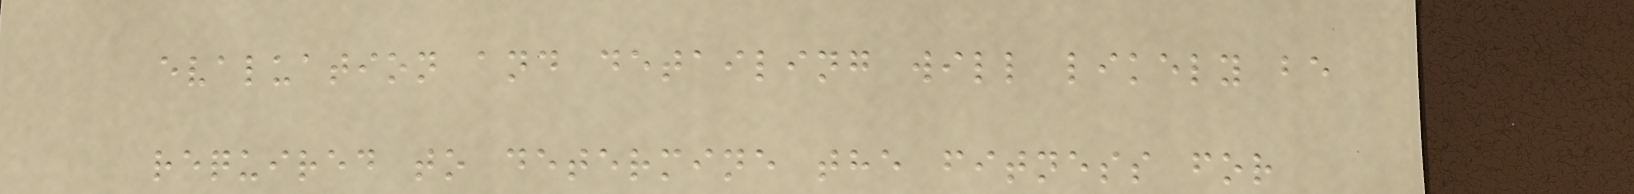evaluation and detailing will likely be
required to determine the fitness for
